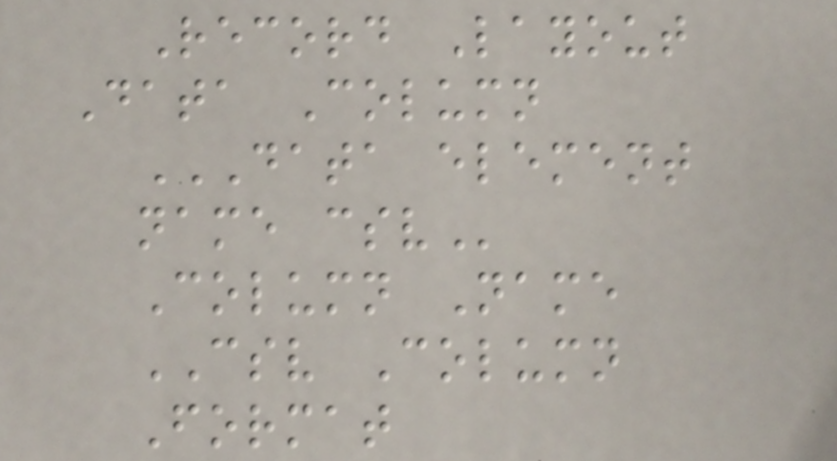Record Layout
Data Column
DATA ELEMENT
NAME CSV
Column Name
CSV Column
Format
